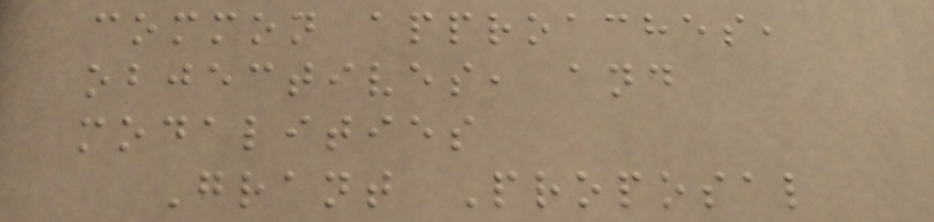common approaches,
objectives, and
modalities
Grant Proposal
